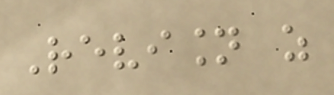Revision as
